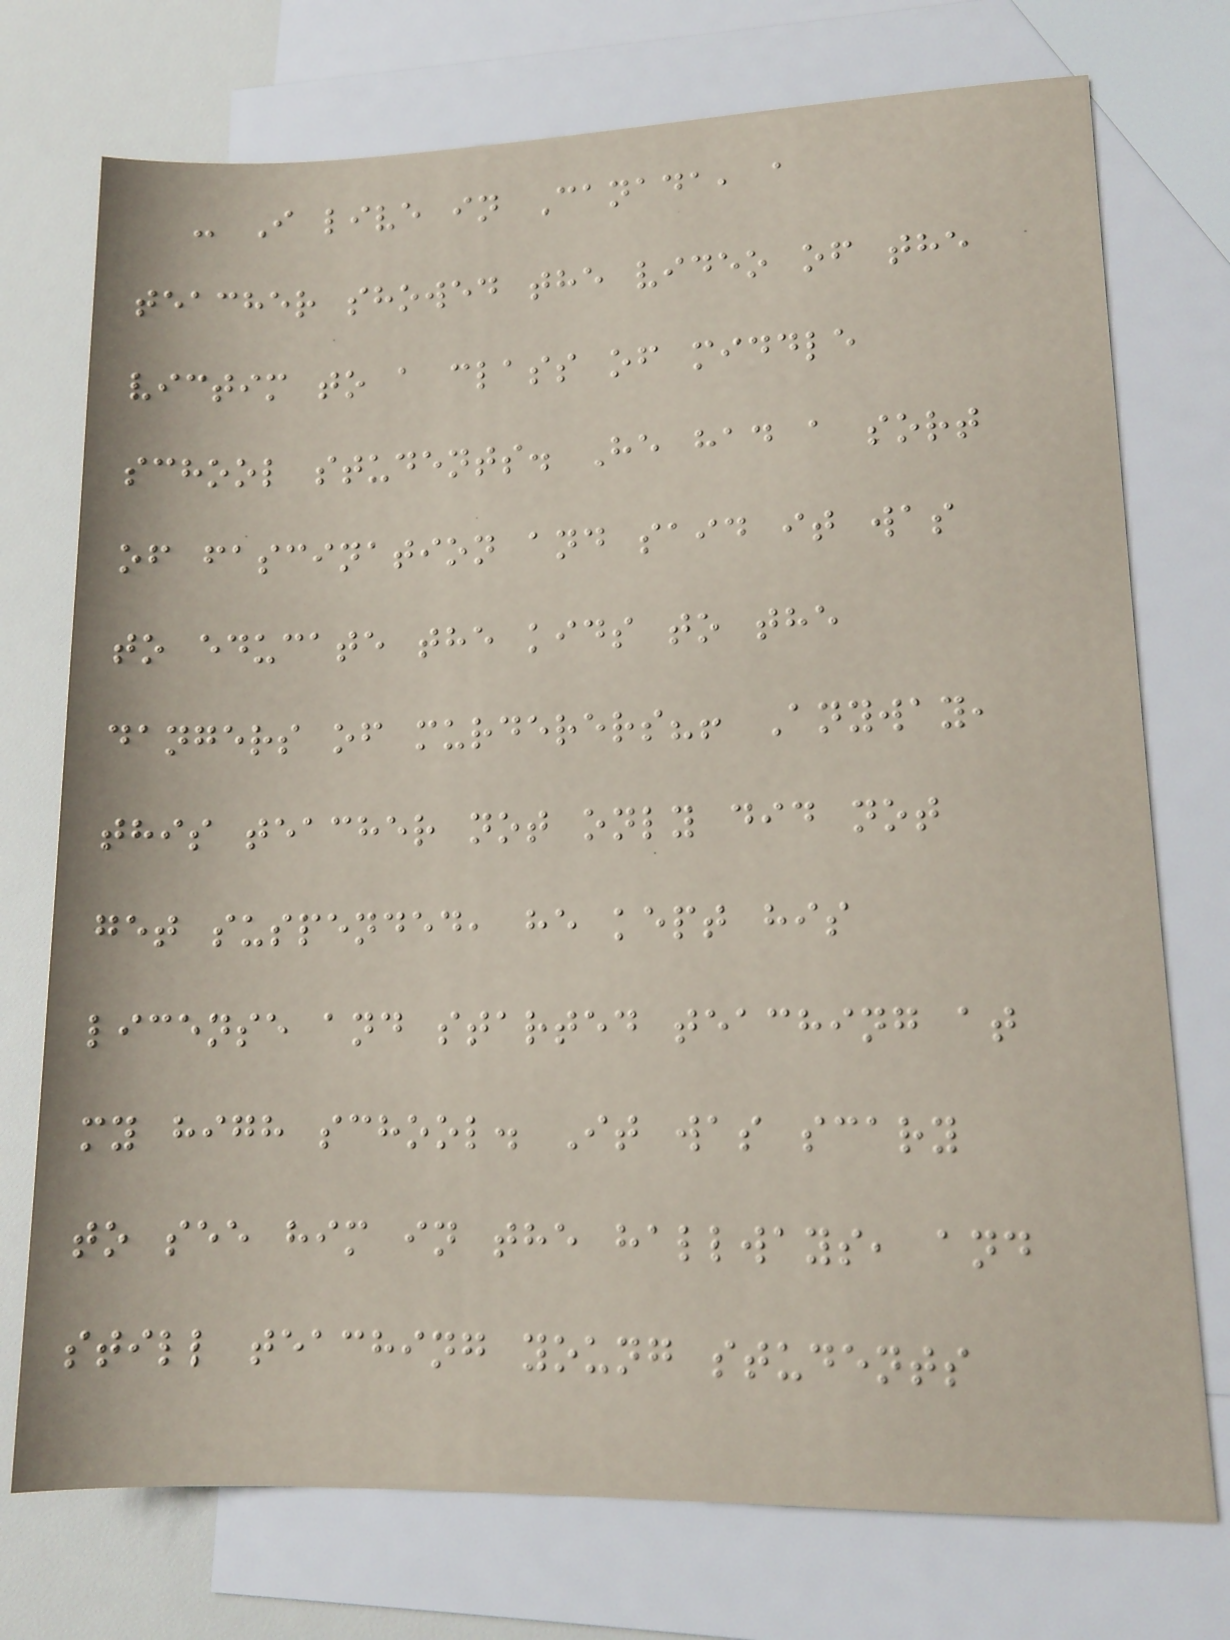- I live in Canada, a
teacher showed the video of the
victim to a class of middle
school students. He had a sort
of fascination and said it was
to educate the kids to the
dangers of murderers?! Anyway,
this teacher not only did not
get suspended, he kept his
license and started teaching at
my high school. It was scary
to see him in the hallways, and
still teaching young students
